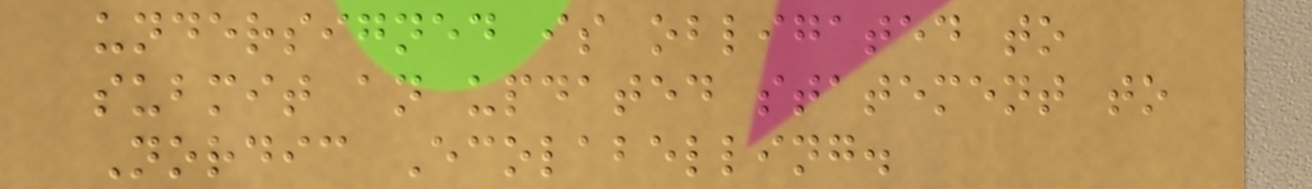undersigned is obligated to
submit an updated statement to
Nordic Ecolabelling.
